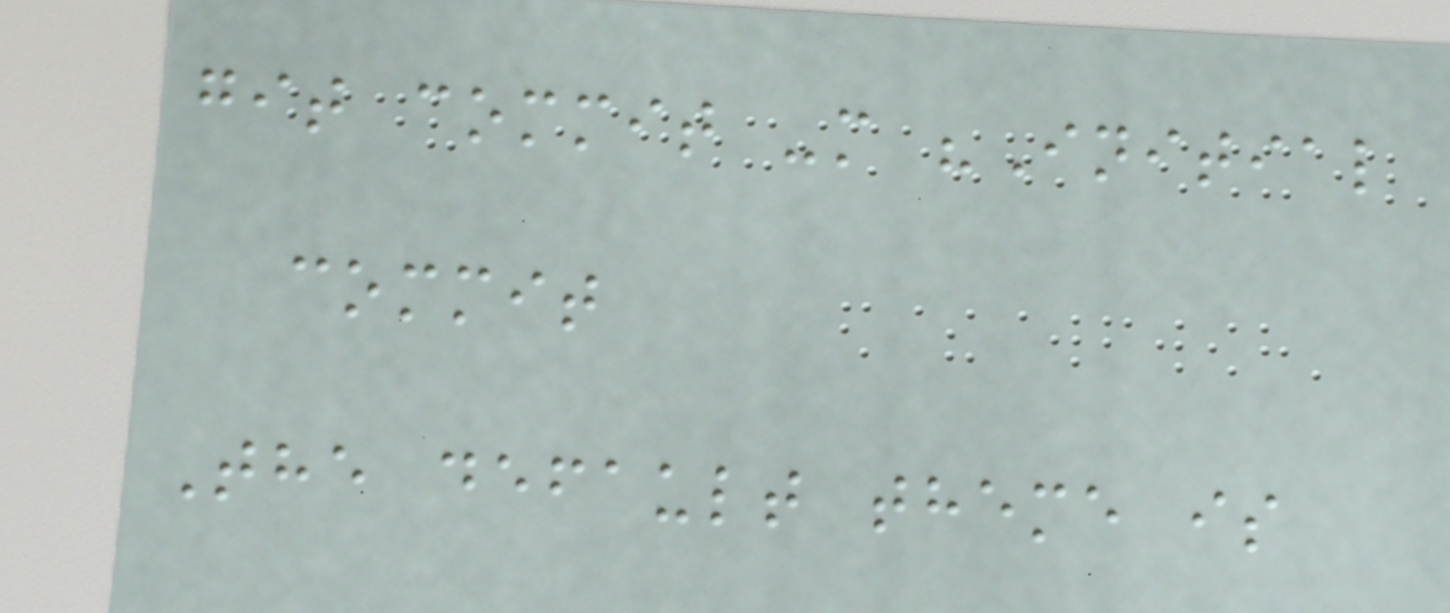git commit -m "Initial
commit
The default theme is
